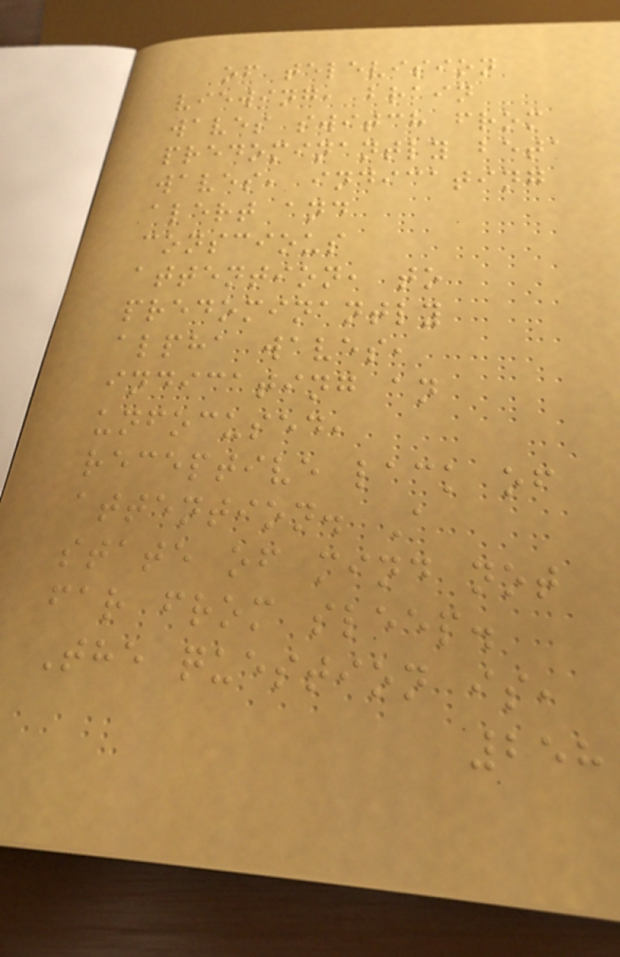of television
viewing, brain
waves switch from
predominantly beta
waves, indicating
alert and
conscious
attention, to
predominantly
alpha waves,
indicating an
unfocused,
receptive lack of
attention. A
state of mind not
far from sleep.
The question is,
258
